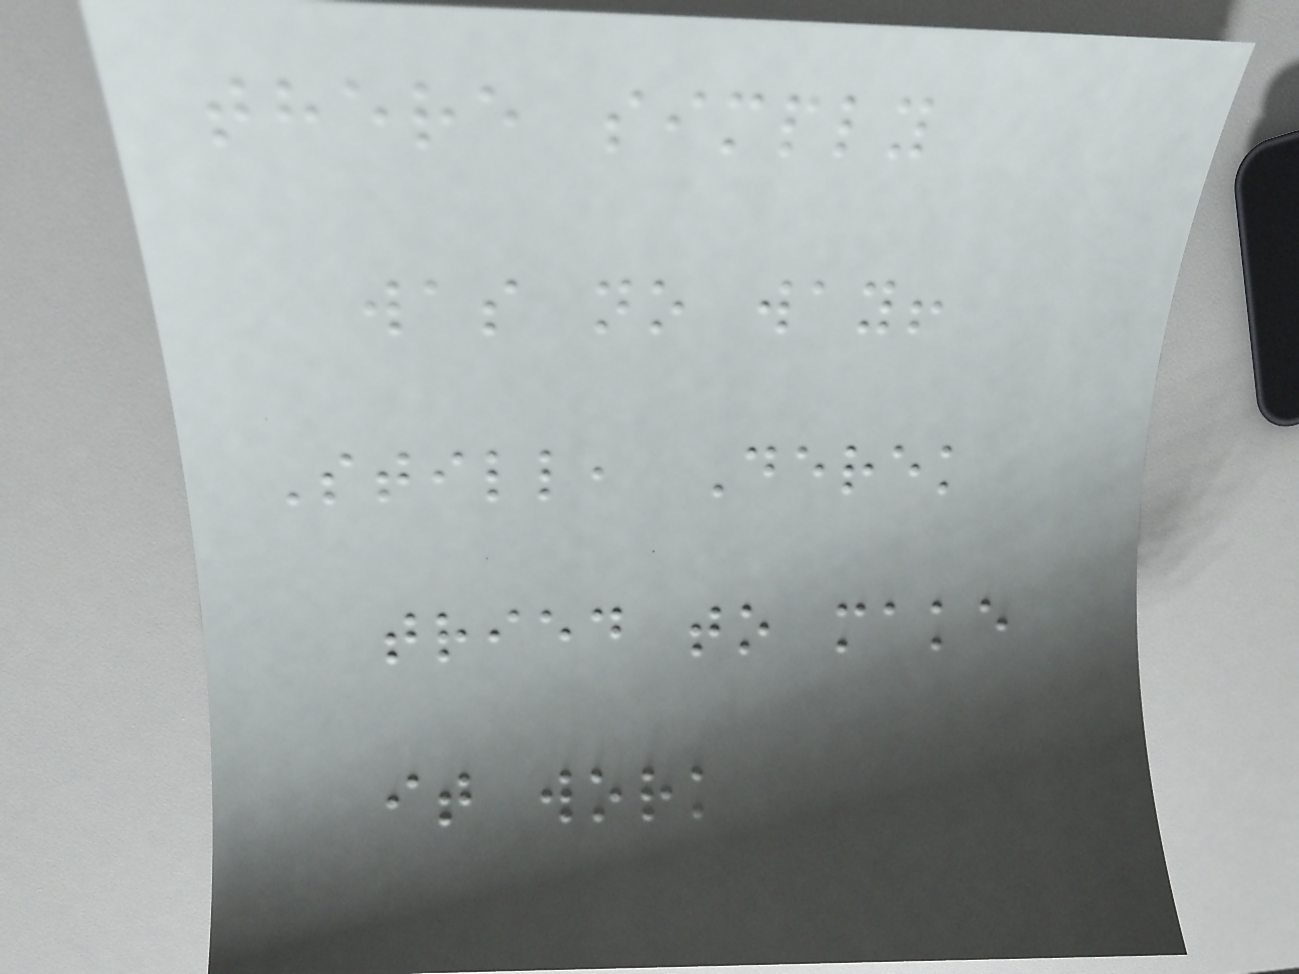there simply
was no way!
Still, Derek
tried to make
it work
